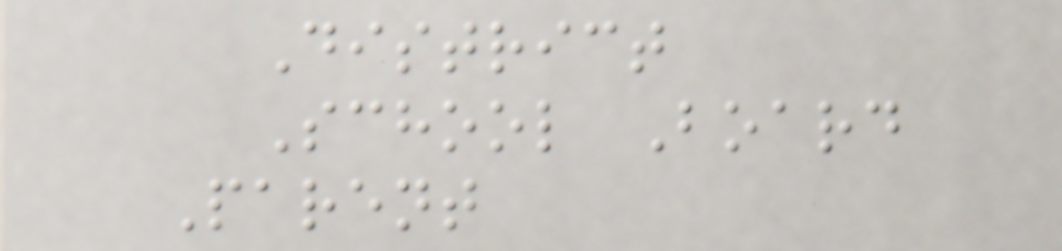District
School Board
Parent
